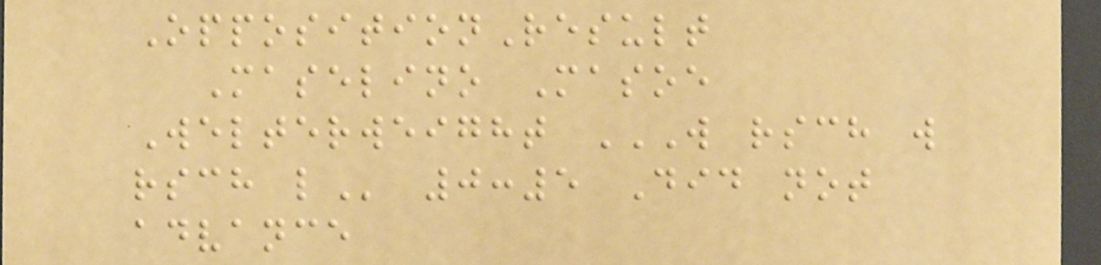OppositionResult
Maselino Masoe
Welterweight W RSCH W
RSCH L 0:5 Did not
advance
